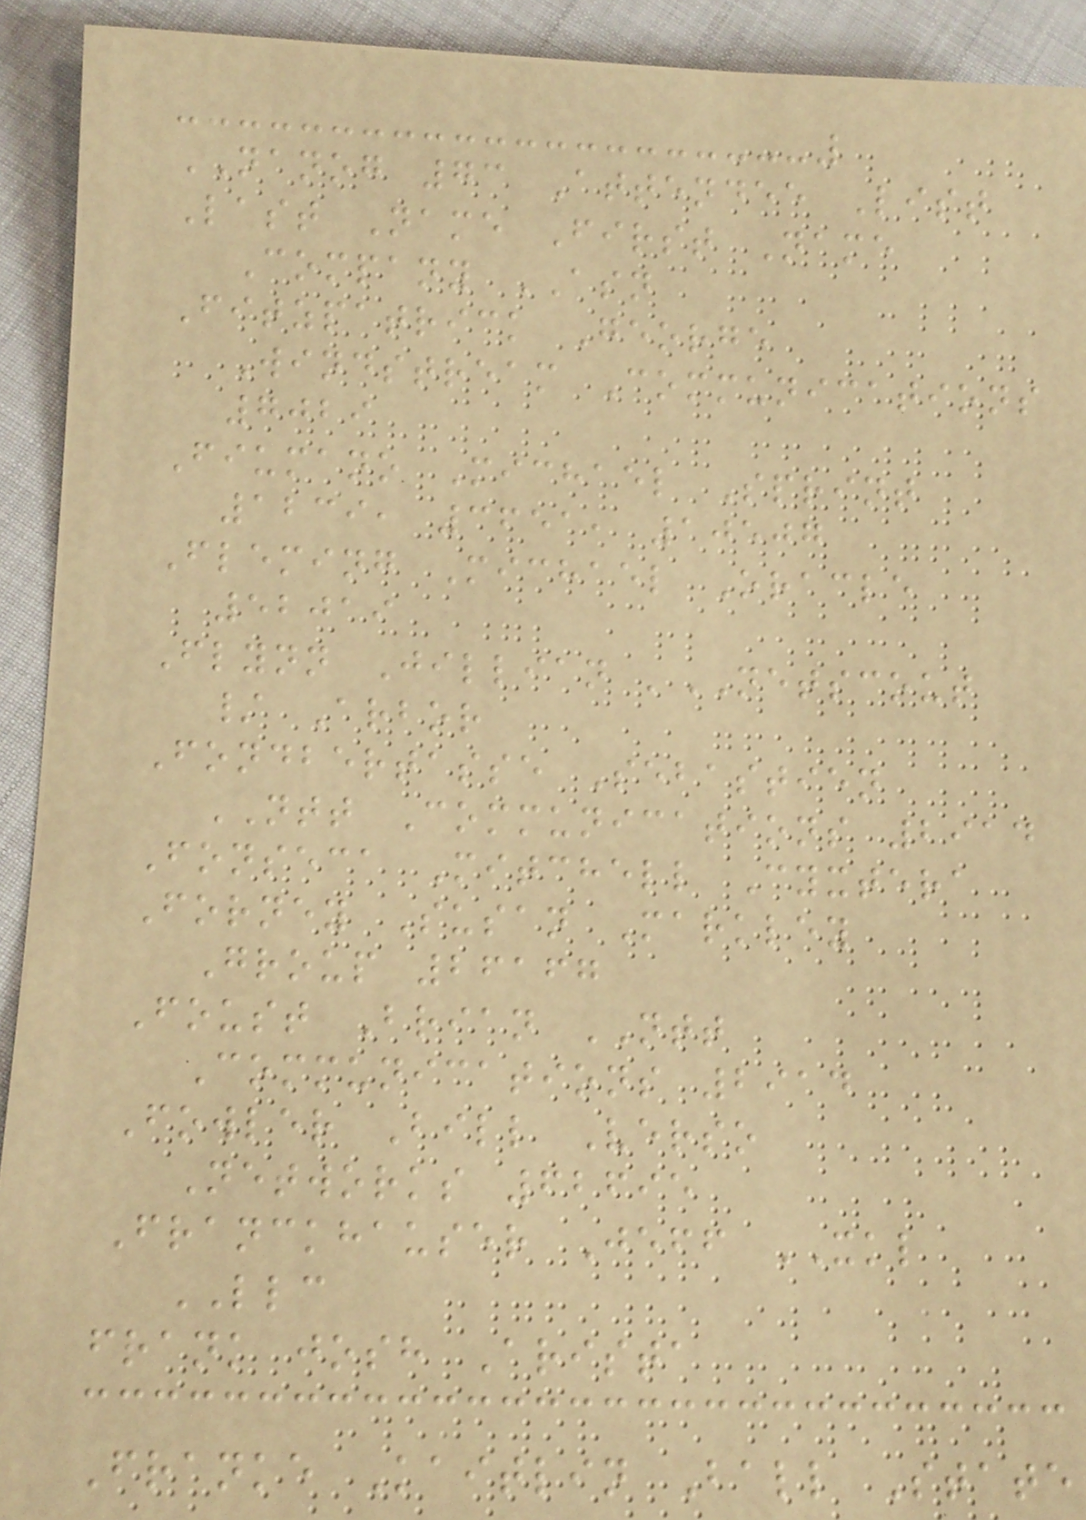NANOG 73 Attendee List
Last Name First Name
Company ASN
Fitzpatrick George
Windstream Communications
7029
Fiumano Michael Sprint
1239, 3651, 10507
Fleming Michael Oracle
52019
Flynn Jillian 'NETSCOUT
/ Arbor
Fondbertasse Sebastien
NTT Communications 2914
Fonseca Mitchell Cyxtera
Forney Susan Markley
Group 26167
Foust Brian NTT
Communications 2914
Fowler Bill Verso
Networks 62695
Franckhauser Jeff XKL
LLC
frank josh Arista
Franke Kaitlin Ball State
